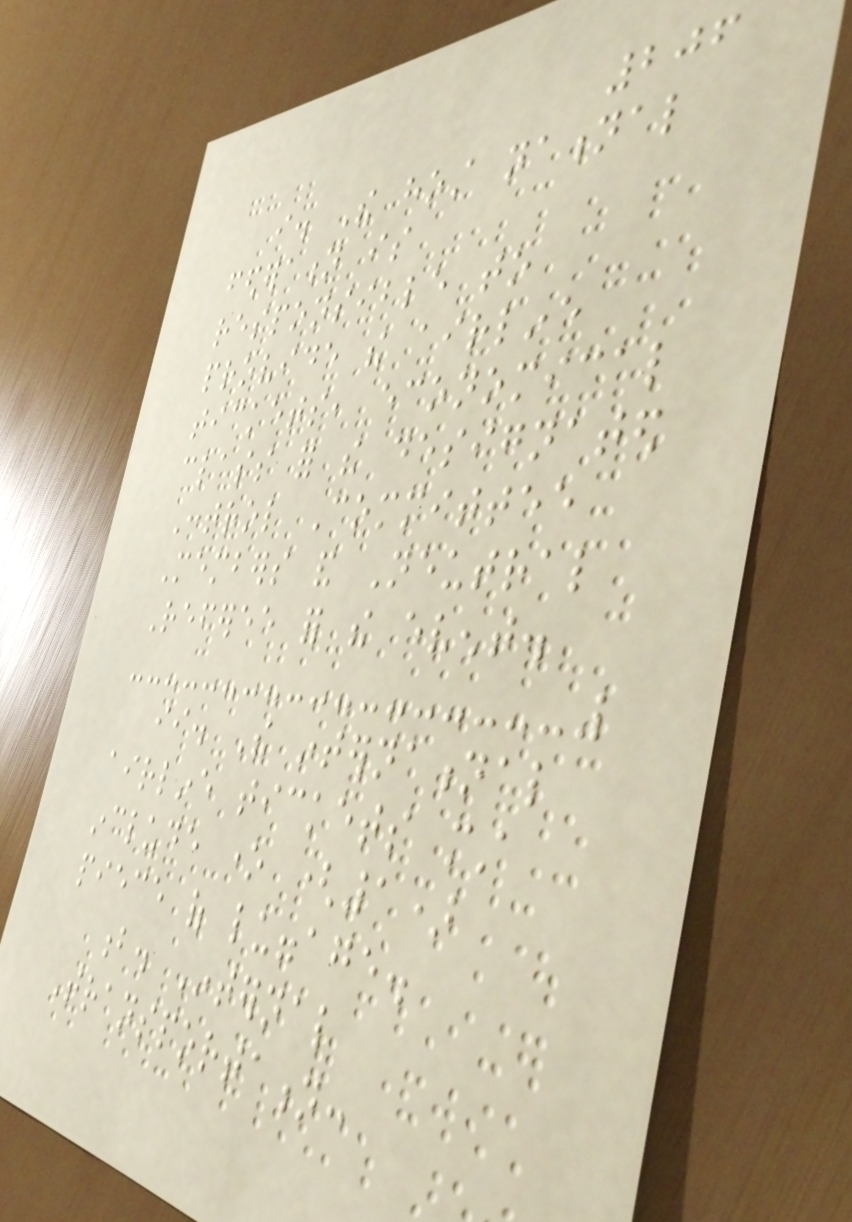206
i. The host national
federation is
responsible to
provide the airline
tickets, economical
class for the designated
Control Committee
Members and Neutral
Referee for the event.
ii. The international
airline tickets must
include one (1)
piece of luggage.
b. Internal
Transportation:
